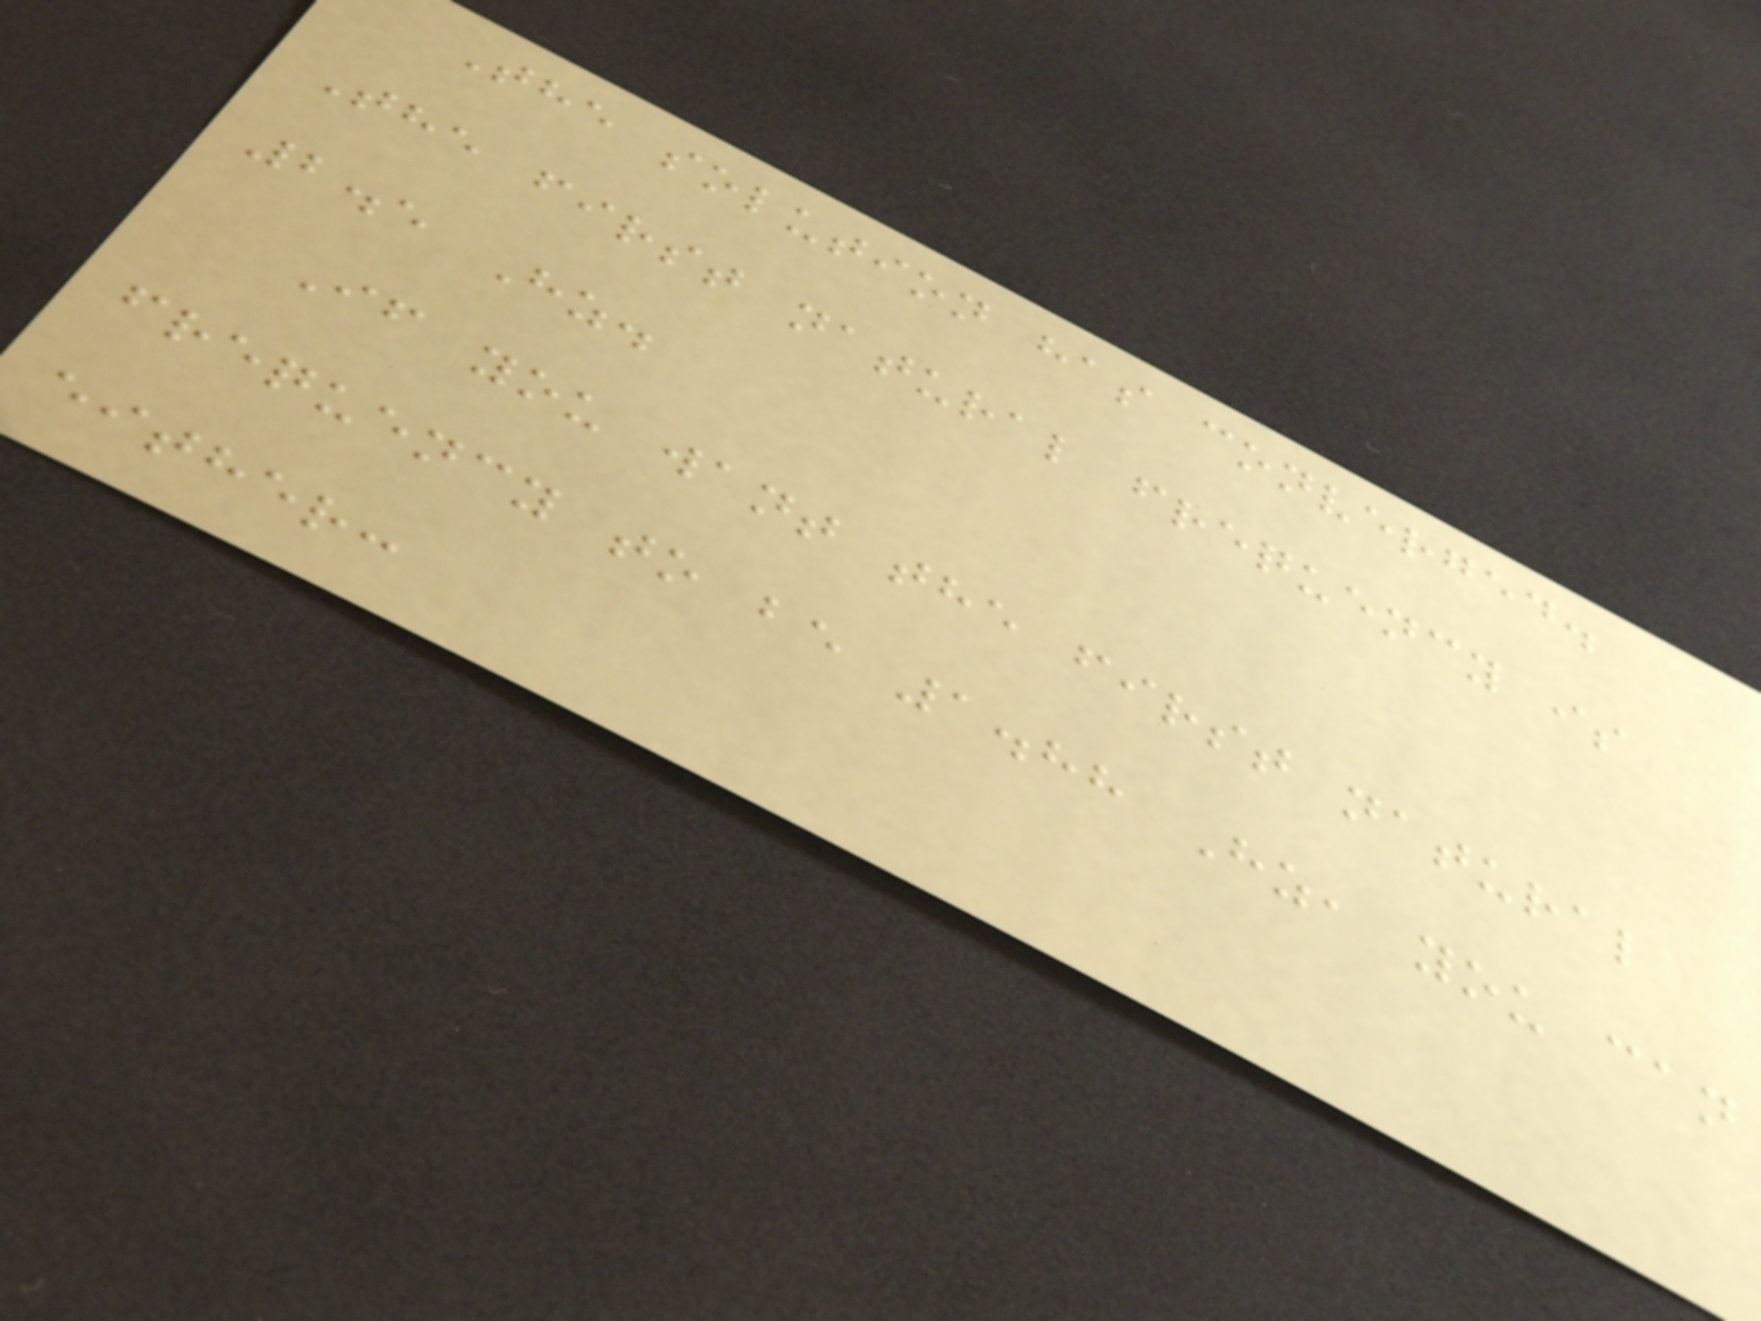The solution has converged.
The first natural frequency is
2.5 Hz.
If you want the first natural
frequency to be 1.88 Hz, you can
either:
